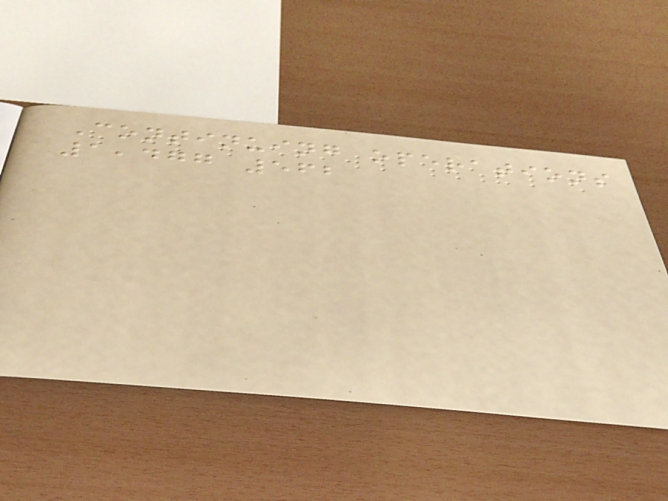Continuing operations
1,477 562
